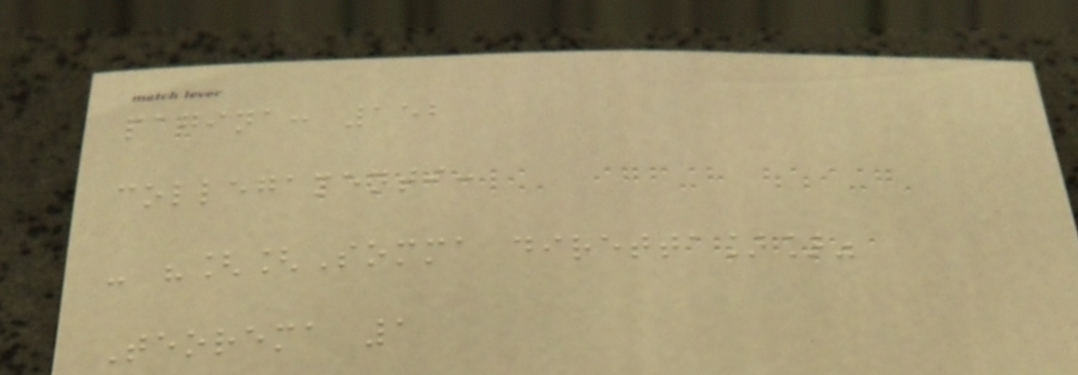pagina: 152
collegamenti:
- "[[Somma diretta]]"
Teorema 1
